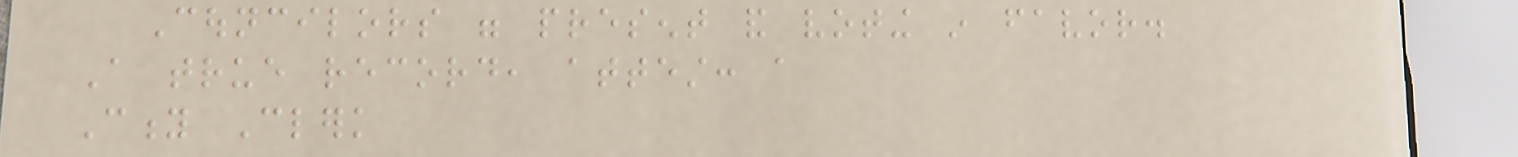Councilors were present and voting in favor.
A true record, attest: a
City Clerk
